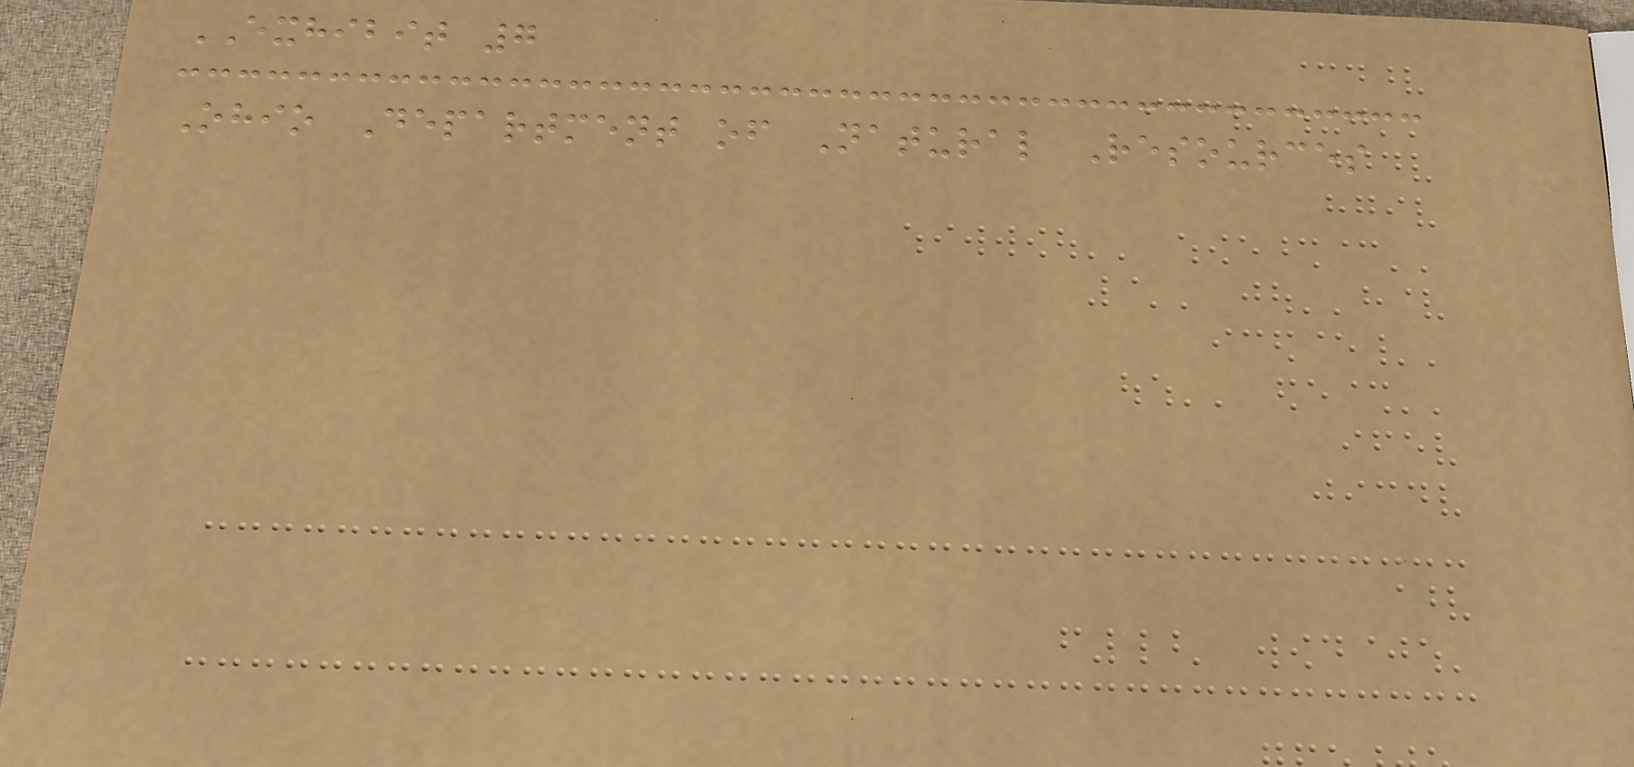EXHIBIT 7
Ohio Department of Natural Resources
